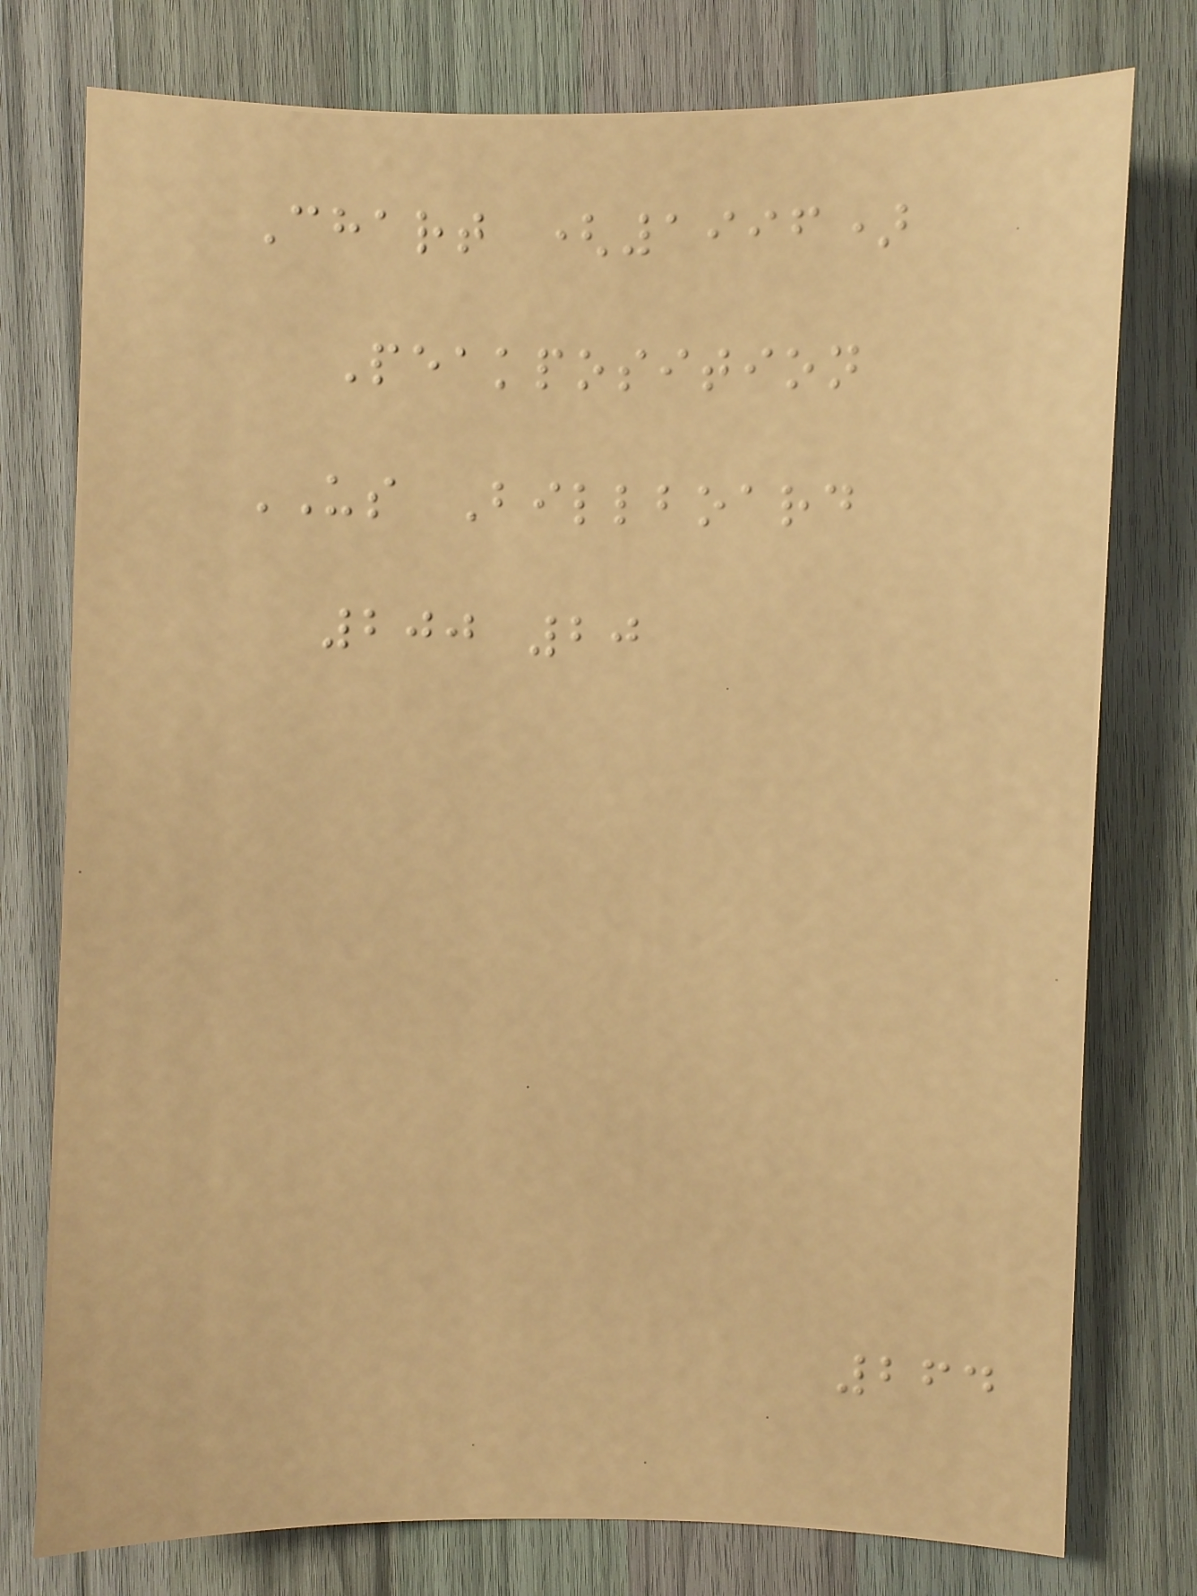Chart (1996)
Peakposition
US Billboard
200 20
264
